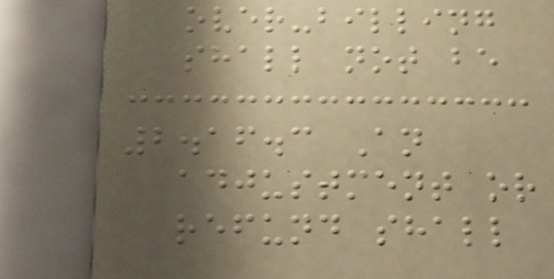over-billing
shall not be
2.16.3 An
adjustment or
refund shall
